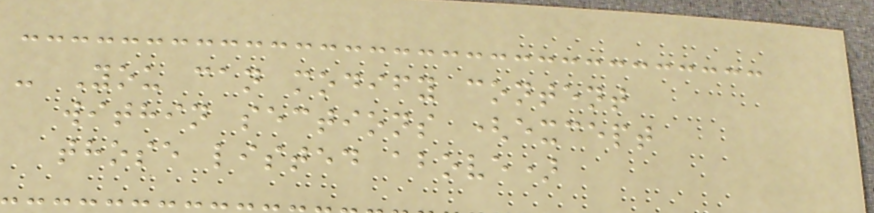- You can modify content
within sections (except
those listed above)
